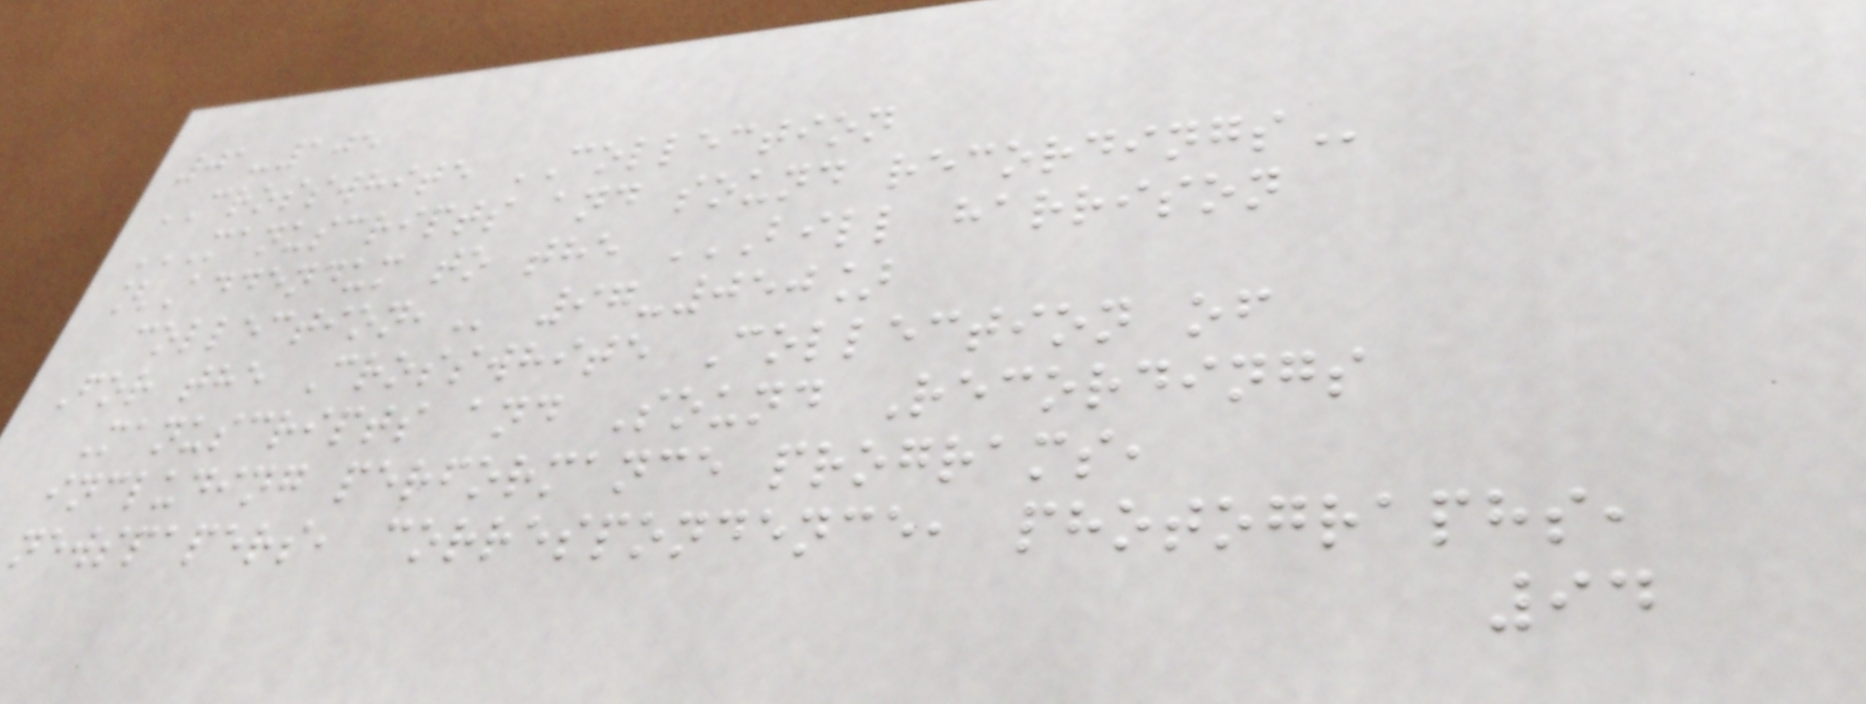01-105
CROSSWHITE COLLECTION
MANUSCRIPTS AND SOUND RECORDINGS
[Addendum to the BILL HARRISON
COLLECTION, 97-050]
For the Crosswhite Collection of
Manuscripts and Sound Recordings
including performance programs,
newspapers, correspondence, photographs,
94
